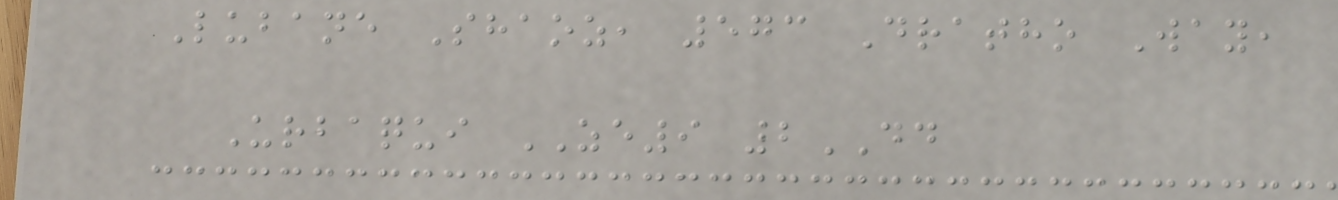Lubane Shaoz, 573 Dratho Way,
Urbaqui ZE9 2DD
